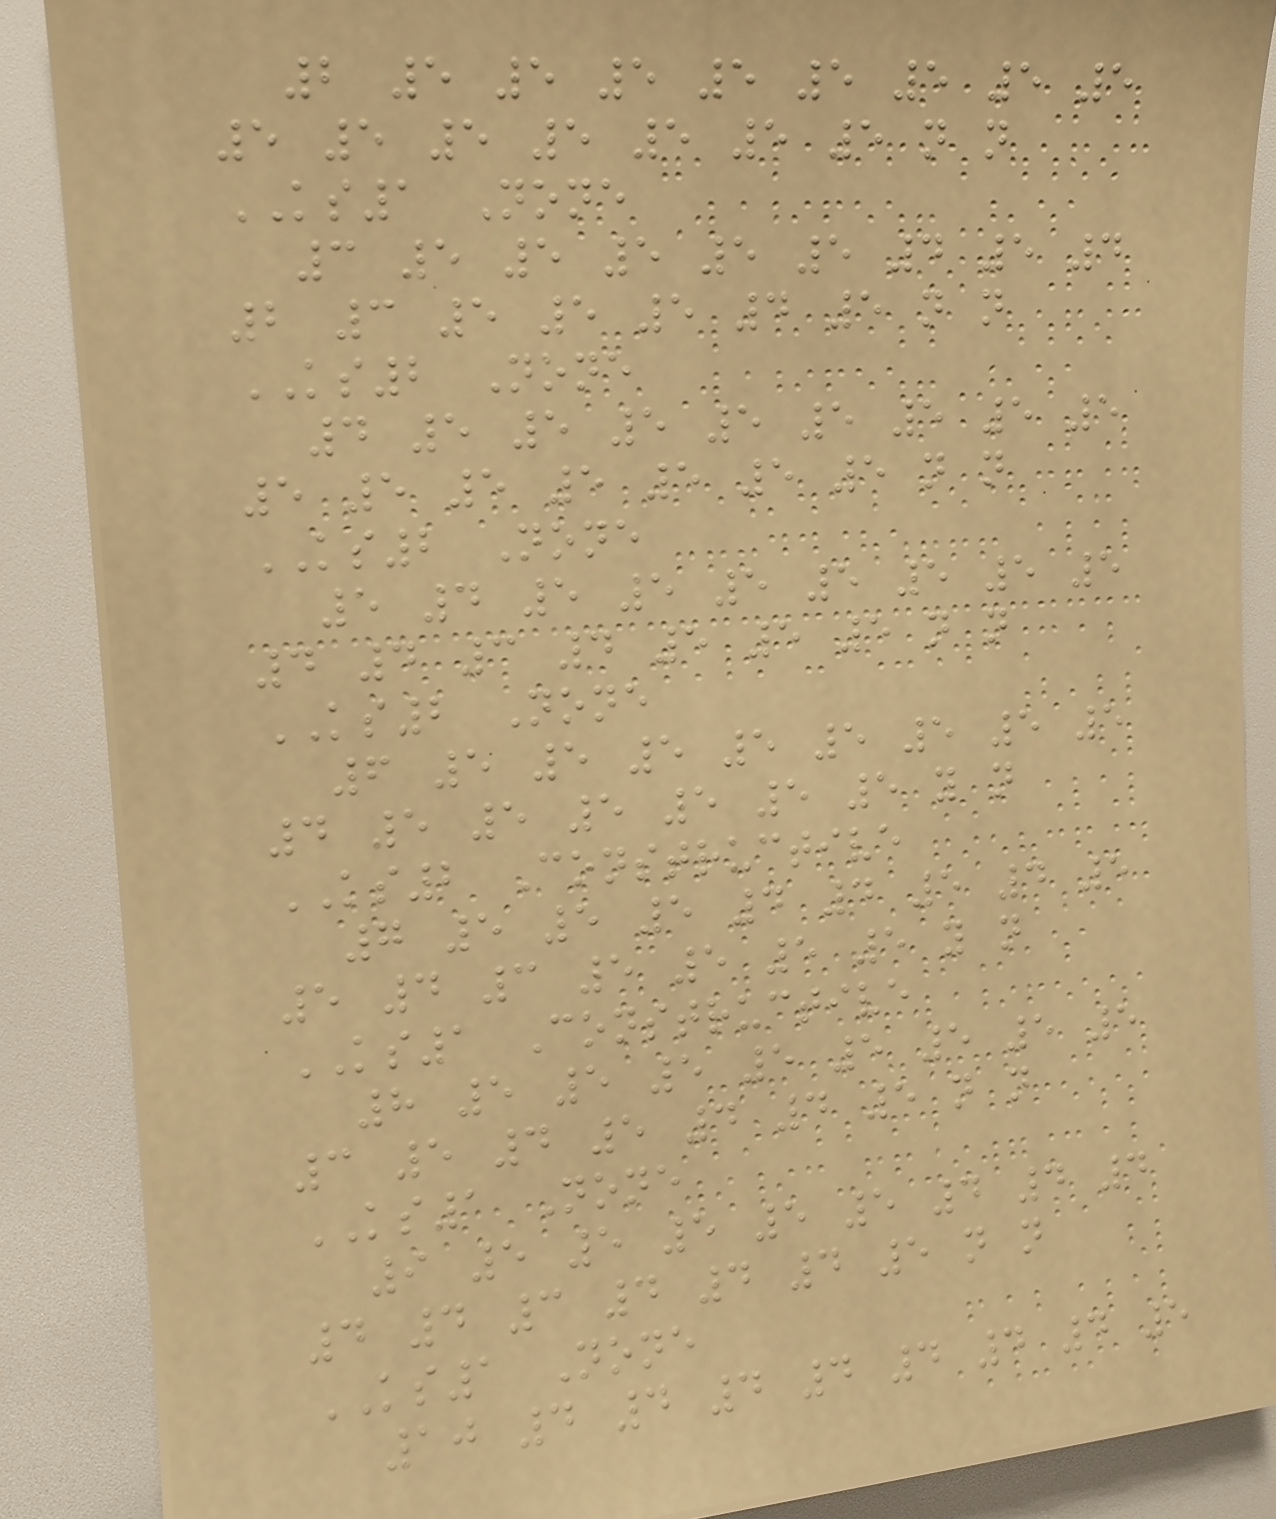2 5 5 5 5 5 5 5 5
5 5 5 5 5 5 5 n n
KS1 None
3 5 5 5 5 5 4 5 4
2 3 5 5 5 4 5 n n
KS2 None
4 5 5 5 5 5 5 5 5
5 5 5 5 5 5 5 n n
KS2 None
5 4 5 5 5 5 5 5 5
4 4 3 4 5 5 5 n n
KS2 None
6 5 5 5 5 5 5 5 5
4 5 5 5 5 5 5 y n
KS2 Constructive
7 5 5 5 4 4 5 4 5
5 4 3 5 5 5 5 y n
KS1 Constructive
8 5 5 5 5 5 5 5 5
3 5 4 5 4 4 5 n n
KS1 None
9 5 5 5 5 5 4 4 4
4 4 3 4 4 4 5 n n
KS1 None
10 4 4 4 4 4 4 4 5
